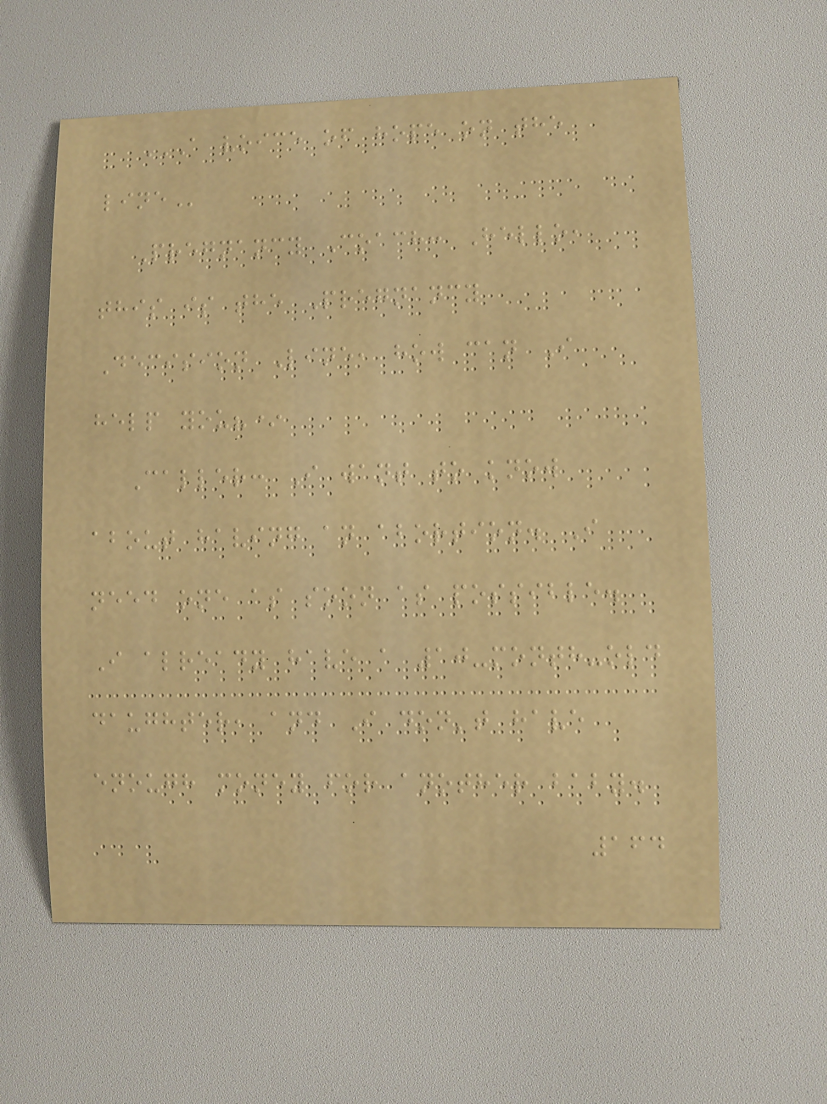A VOICE OF HOPE ON THE
LINE
Pregnancy Coach: Hello,
this is the Pregnancy
Decision Line, how can I
help you?*
Caller: I want to know
about having an abortion. I
need one as soon as possible.
I already have a 10-month-old
daughter, and I don't have
enough money for another baby.
164
